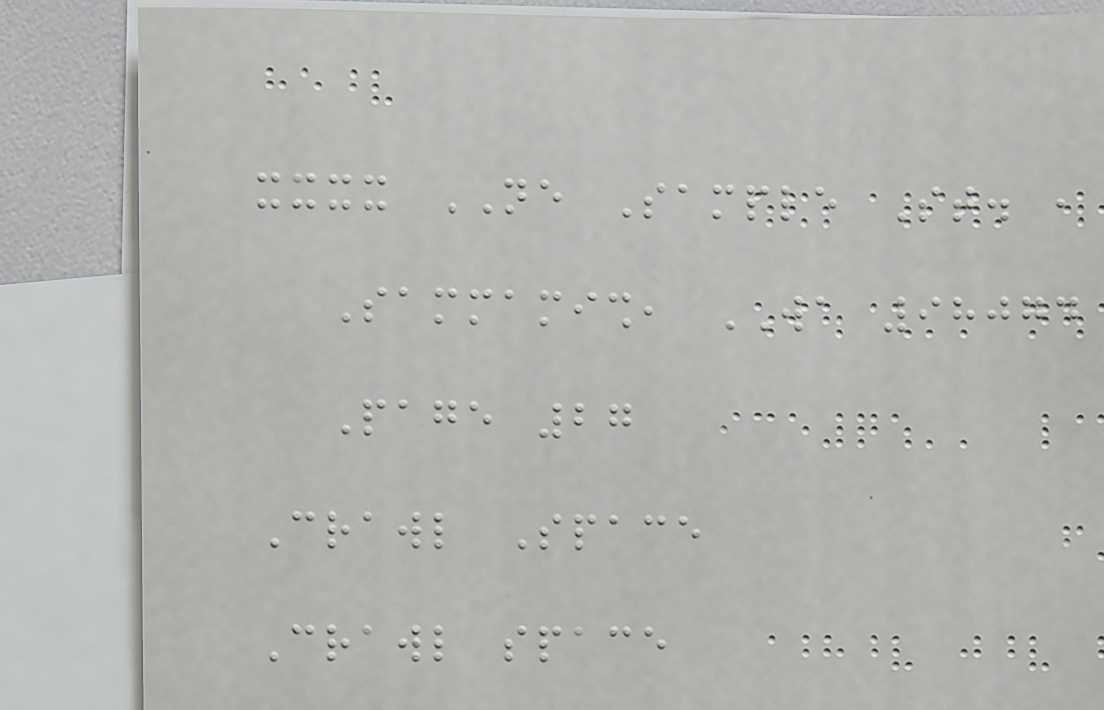xxxx NE Sample St. ,
Sammamish, WA 98074
Page 27
Crawl Space
Crawl space
